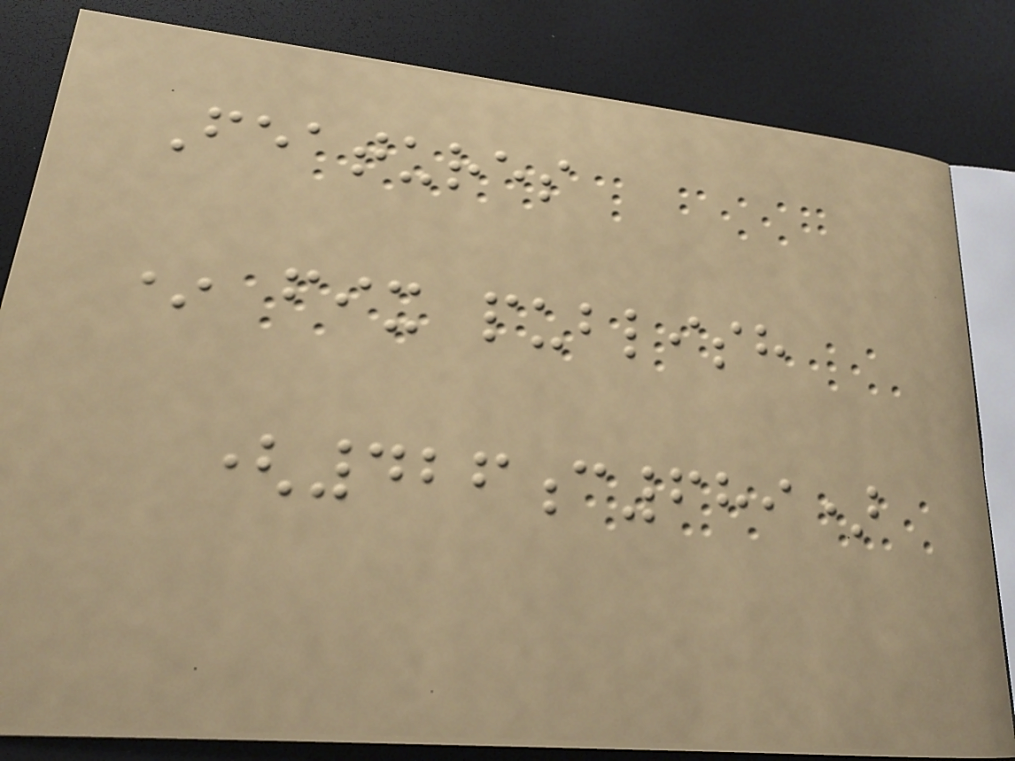Features
* fix publish
(426c689)
